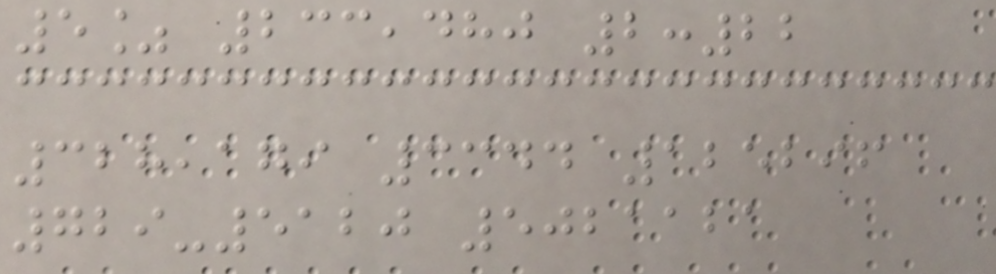5% 233,480 2:22
328,179 3344 125296
729-5120 5021121
